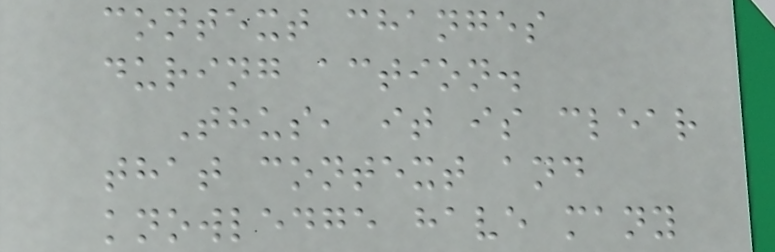context changes
during action.
Thus, it is clear
that context and
knowledge have many
